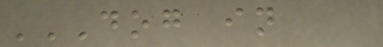DOG IN
